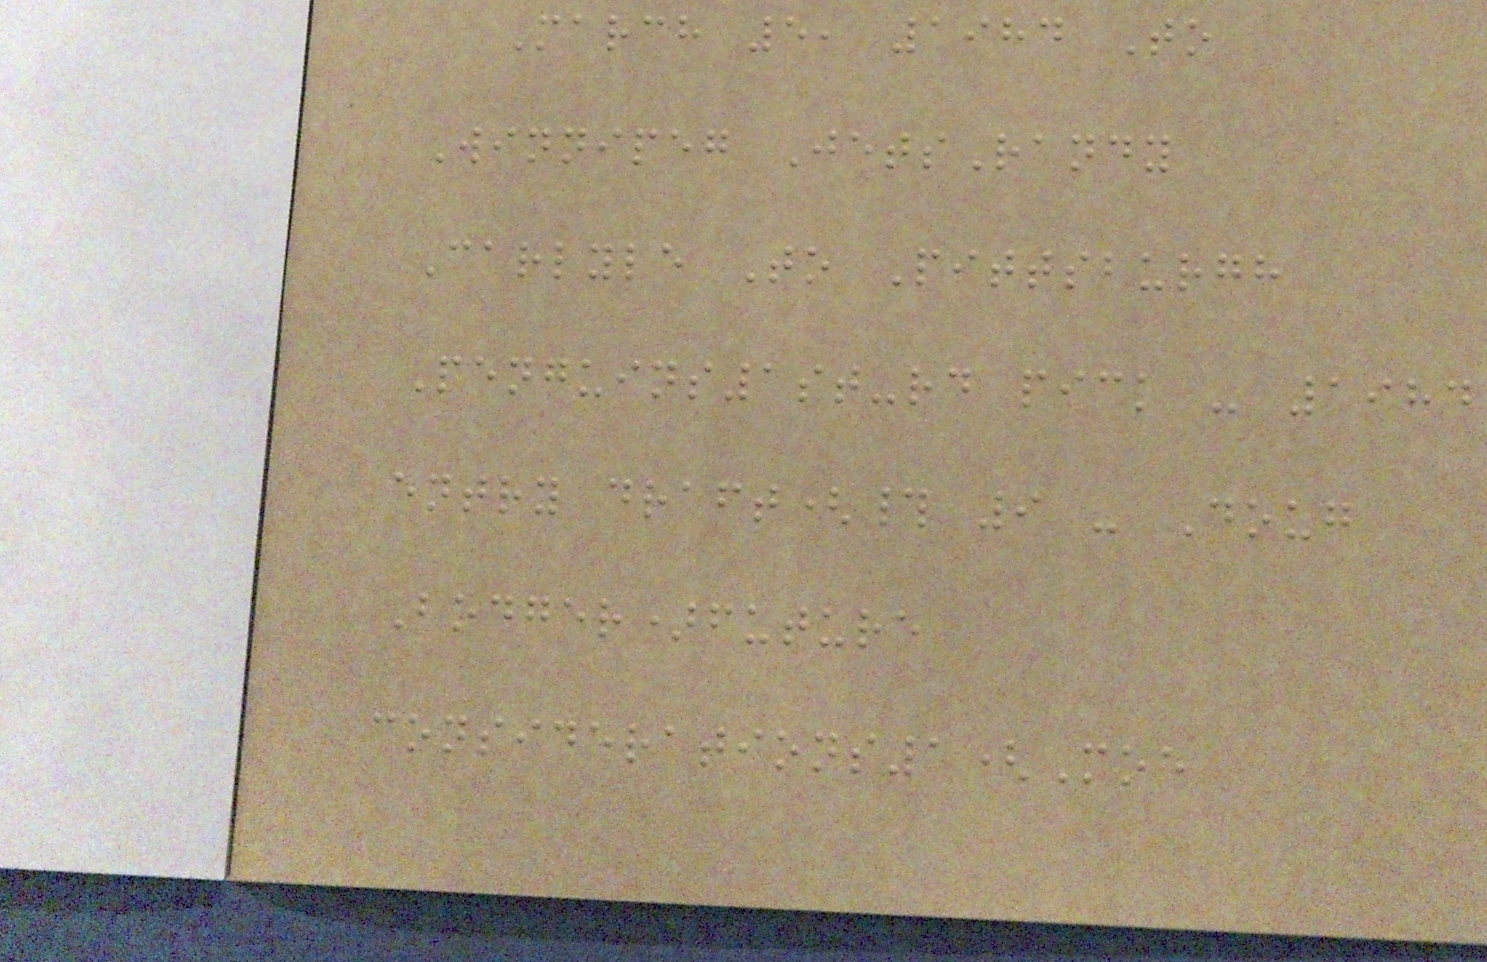March 5, 1984 To
Winnipeg JetsRandy
Carlyle To Pittsburgh
Penguins1st-rd pick - 1984
entry draft(# 9 - Doug
Bodger)future
considerations1(Moe
